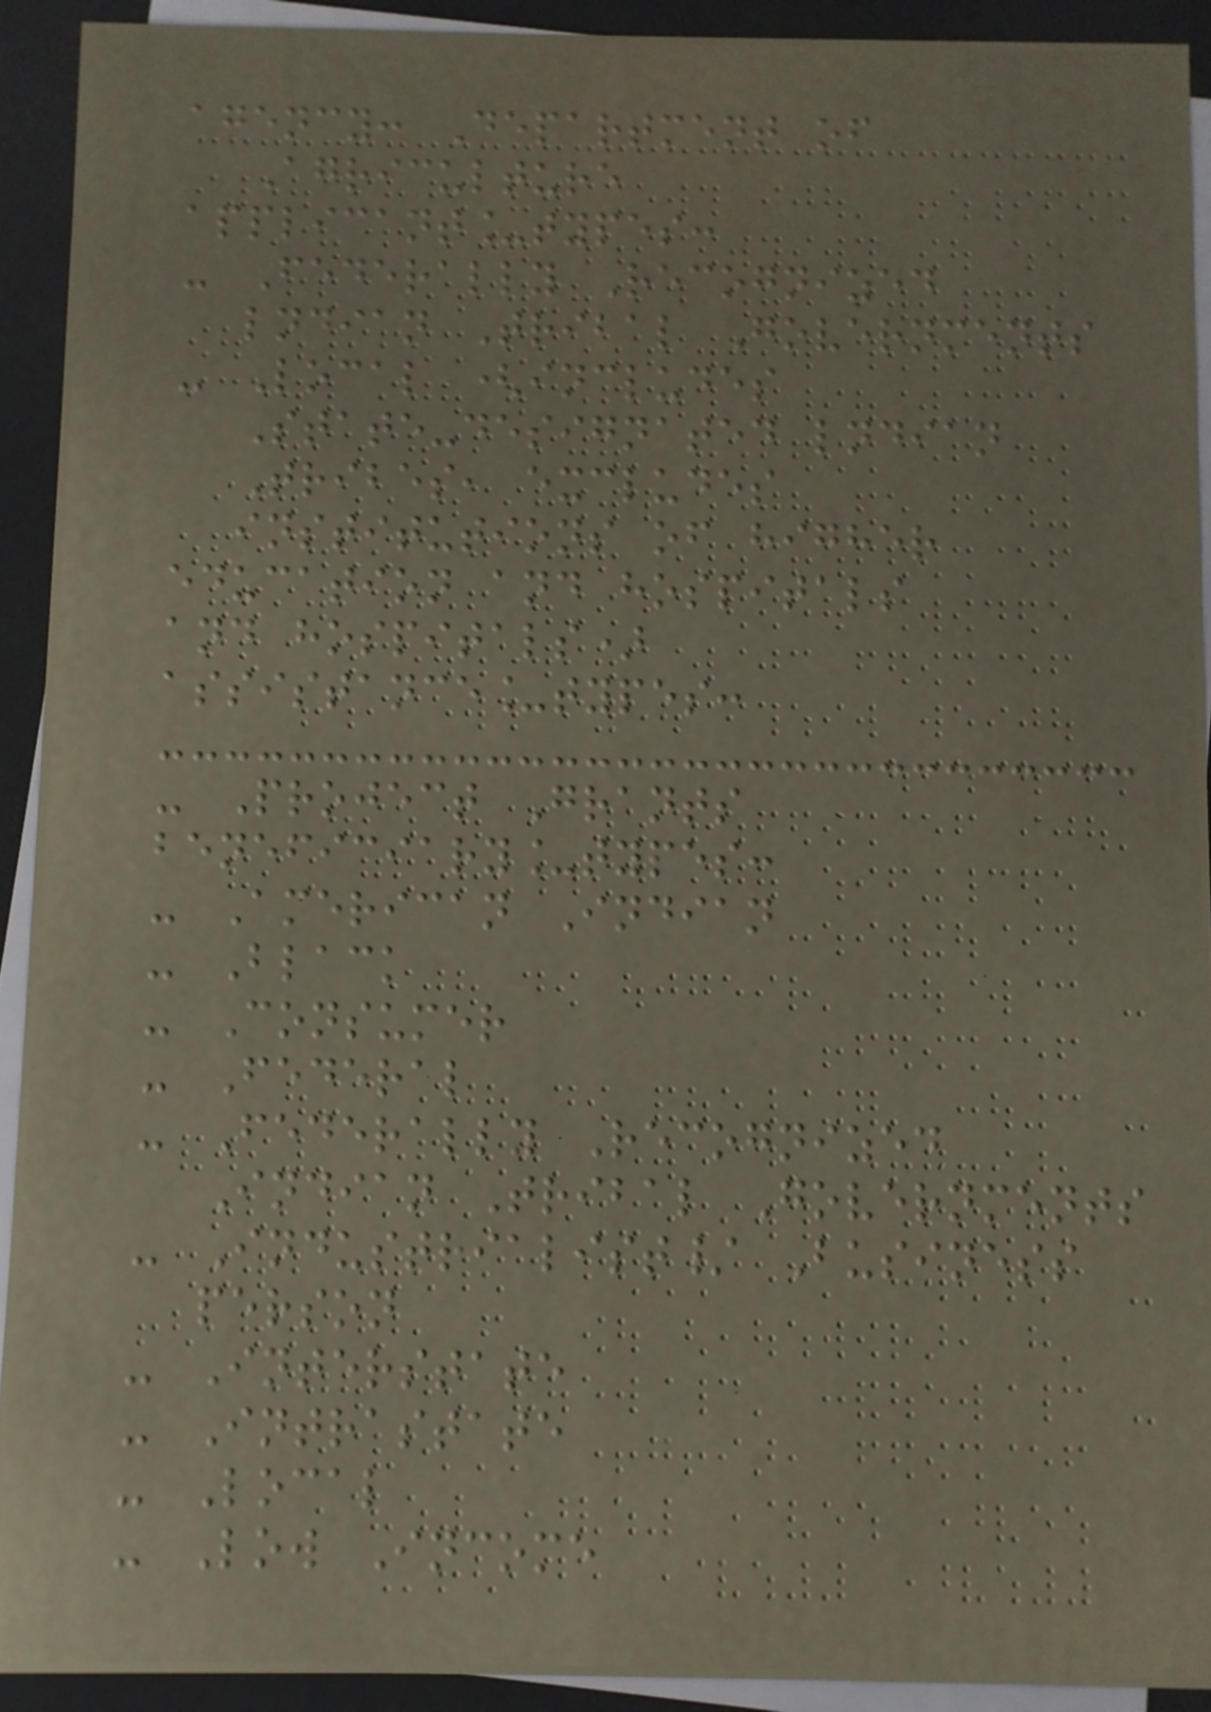agency: Department of
Agriculture
applicant_types:
- Federally Recognized
lndian Tribal Governments
- Local (includes
State-designated lndian
Tribes, excludes
institutions of higher
education and hospitals
and hospitals)
assistance_types:
- Project Grants
beneficiary_types:
- American Indian
- Black
- Consumer
- Federal
- Federally Recognized
Indian Tribal Governments
- Industrialist/ Business
person
- Interstate
- Intrastate
- Local
- Low Income
